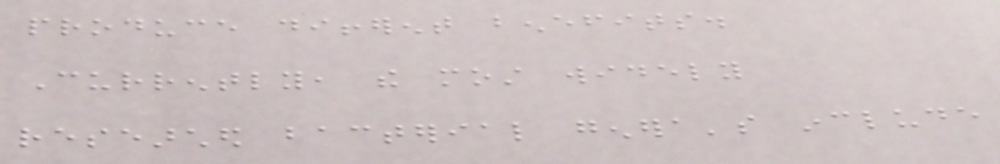produce different benefits.
Currently, the most widely
researched bacterial genera's include
